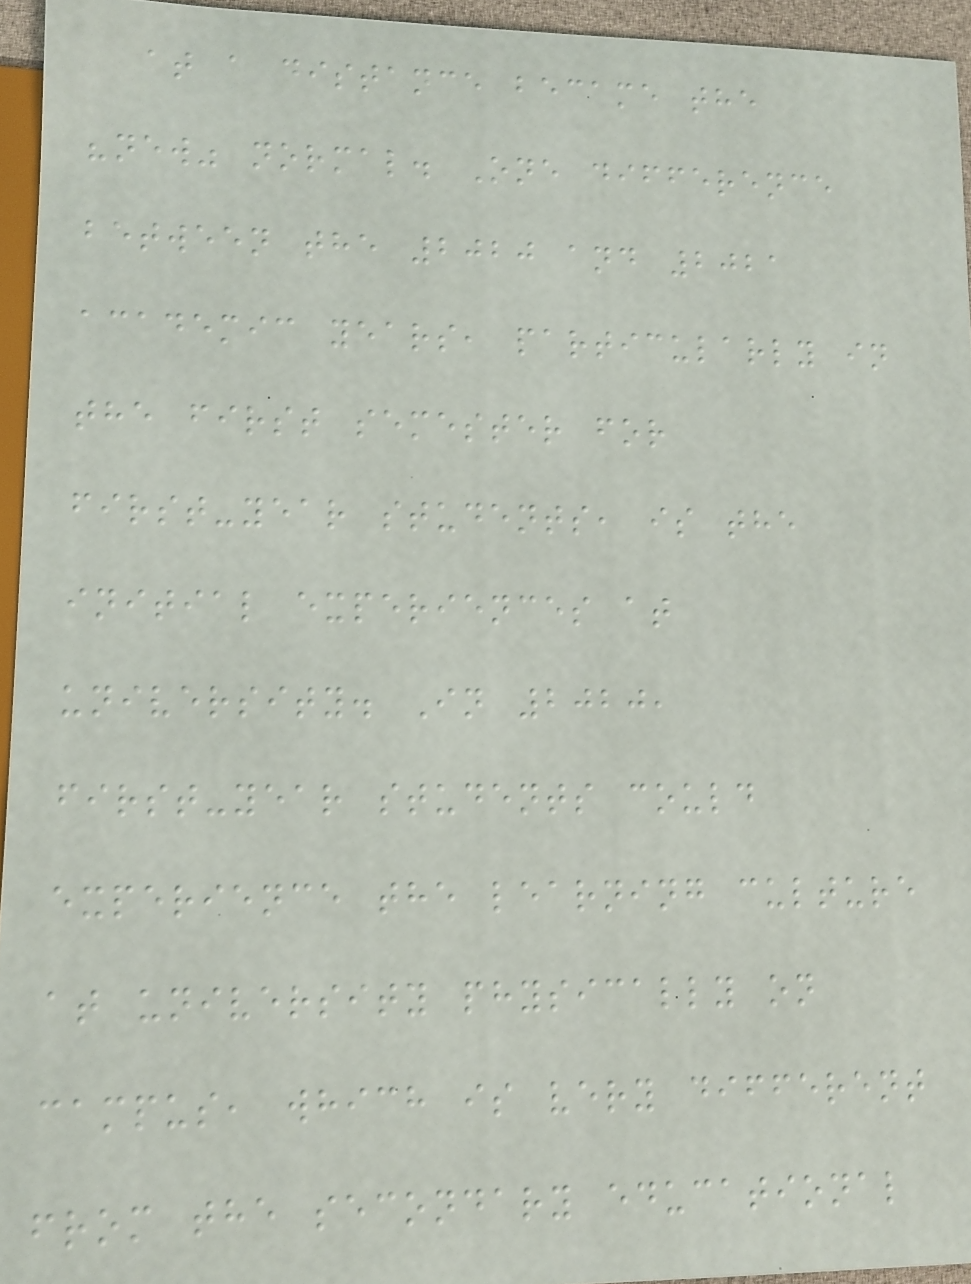at a distance became the
"new" normal. One difference
between the 2020 and 2021
academic years, particularly in
the first semester for
first-year students, is the
initial experiences at
university. In 2020,
first-year students could
experience the learning culture
at university physically on
campus, which is very different
from the secondary educational
